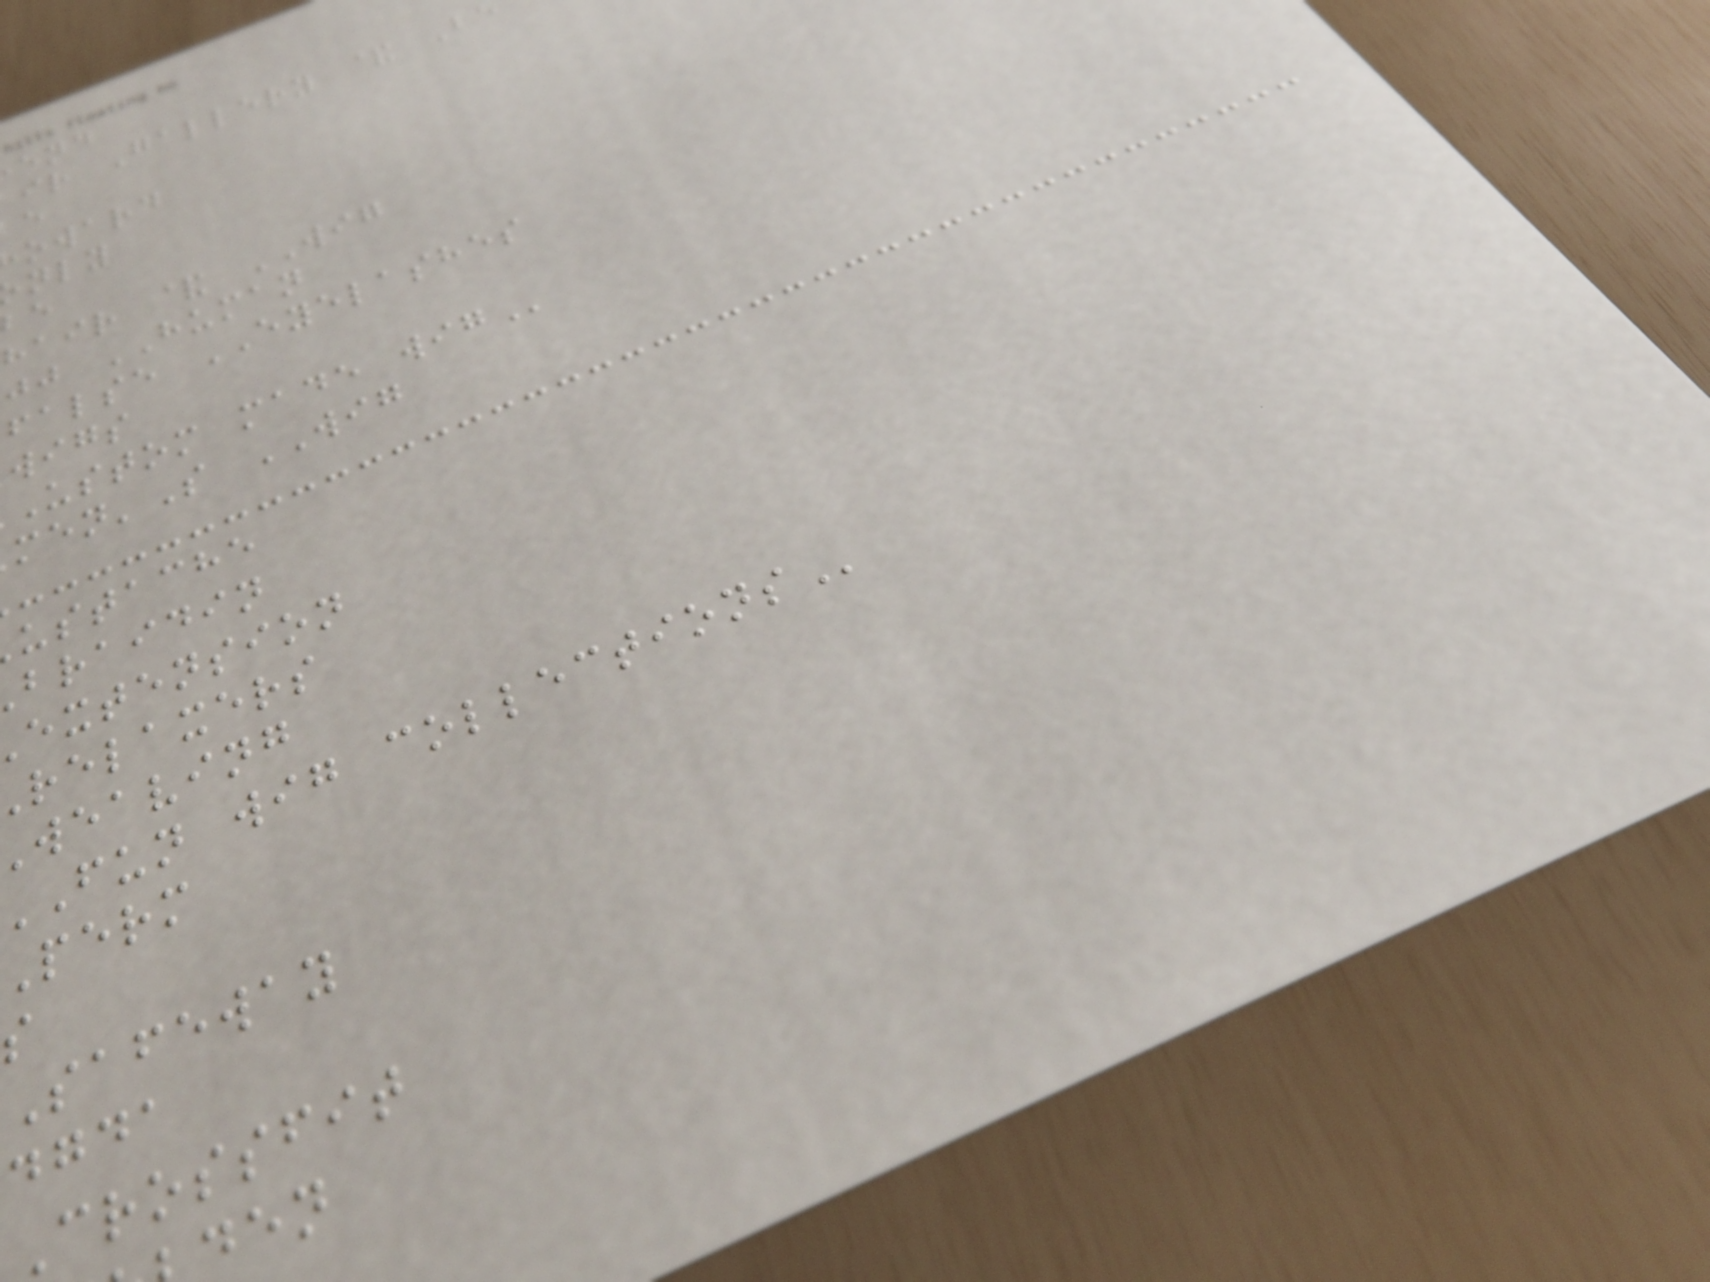ir Gallery & Be
oward
hair & WIG
jj HUMAN
false EYELASHES
wigs
ustom made
'S WIG
ustache
braidin
extension
relaxers
weaving
fun wig
perm
safeway
dgda
crossfit
